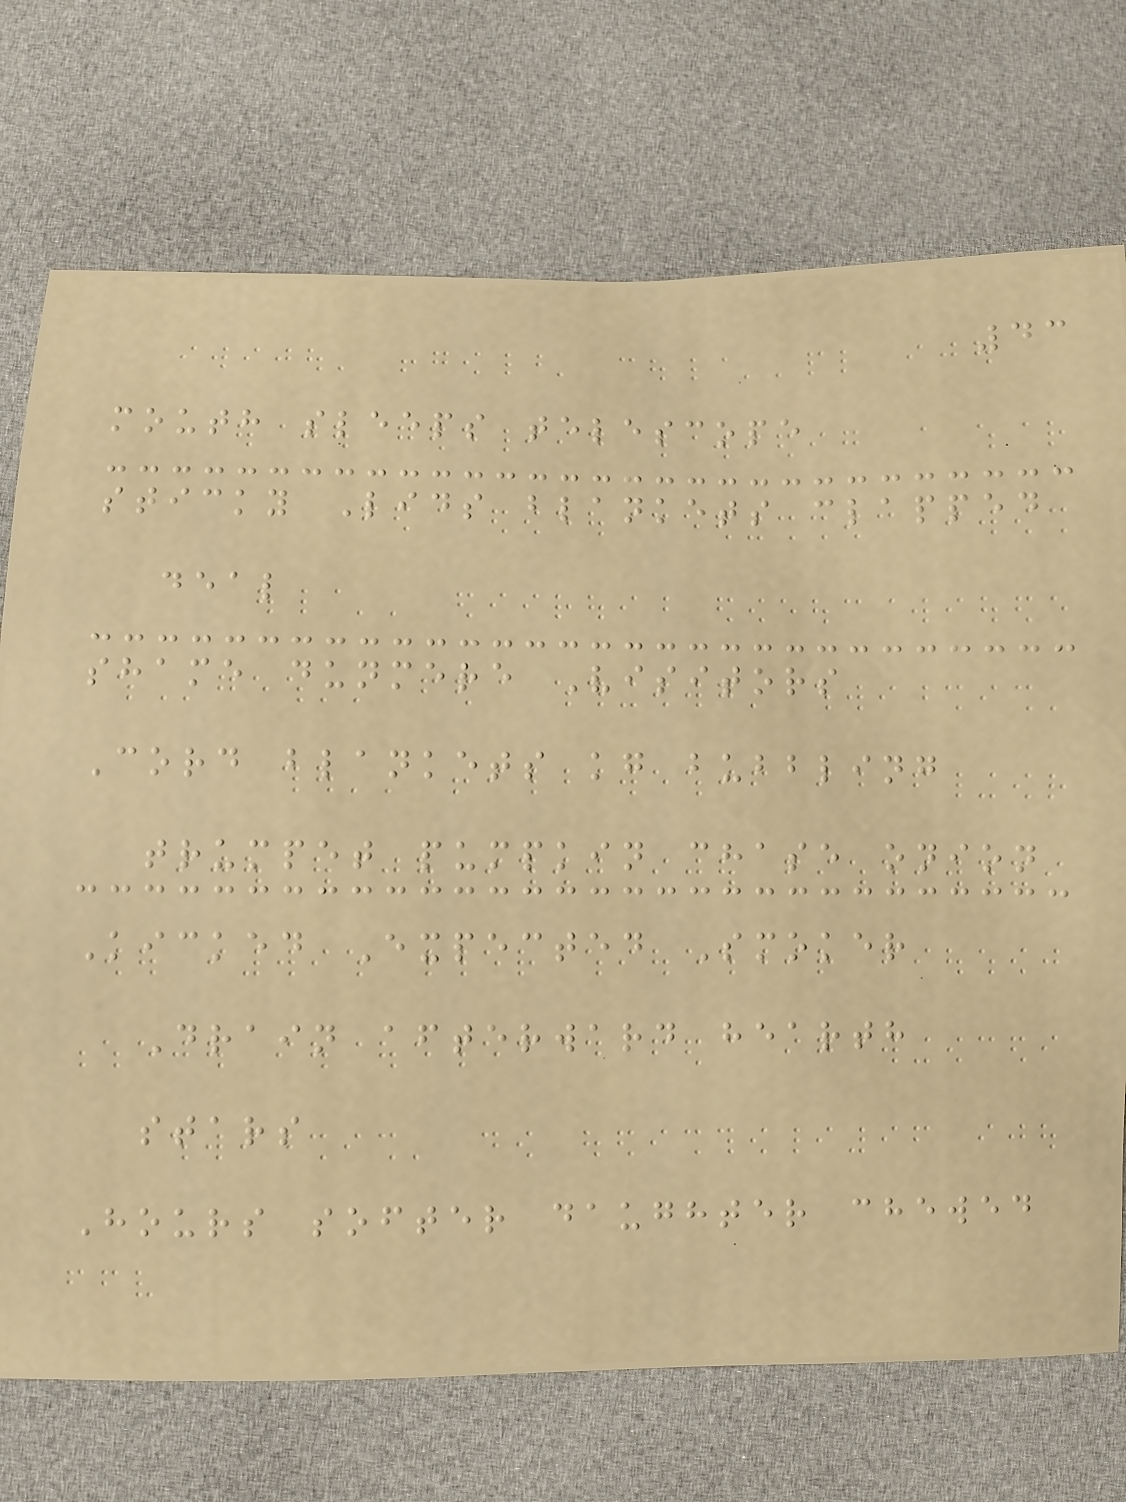43
mouth sleeps telescope
sticky Lids blankets clapped
deal
shame dunmere Visitors
Cord blankets kg bubbling
trumpet pumpkin chase onion
Kicked Expected Smoker
Drain afterward hearth
stars
Hours softer daughter chewed
